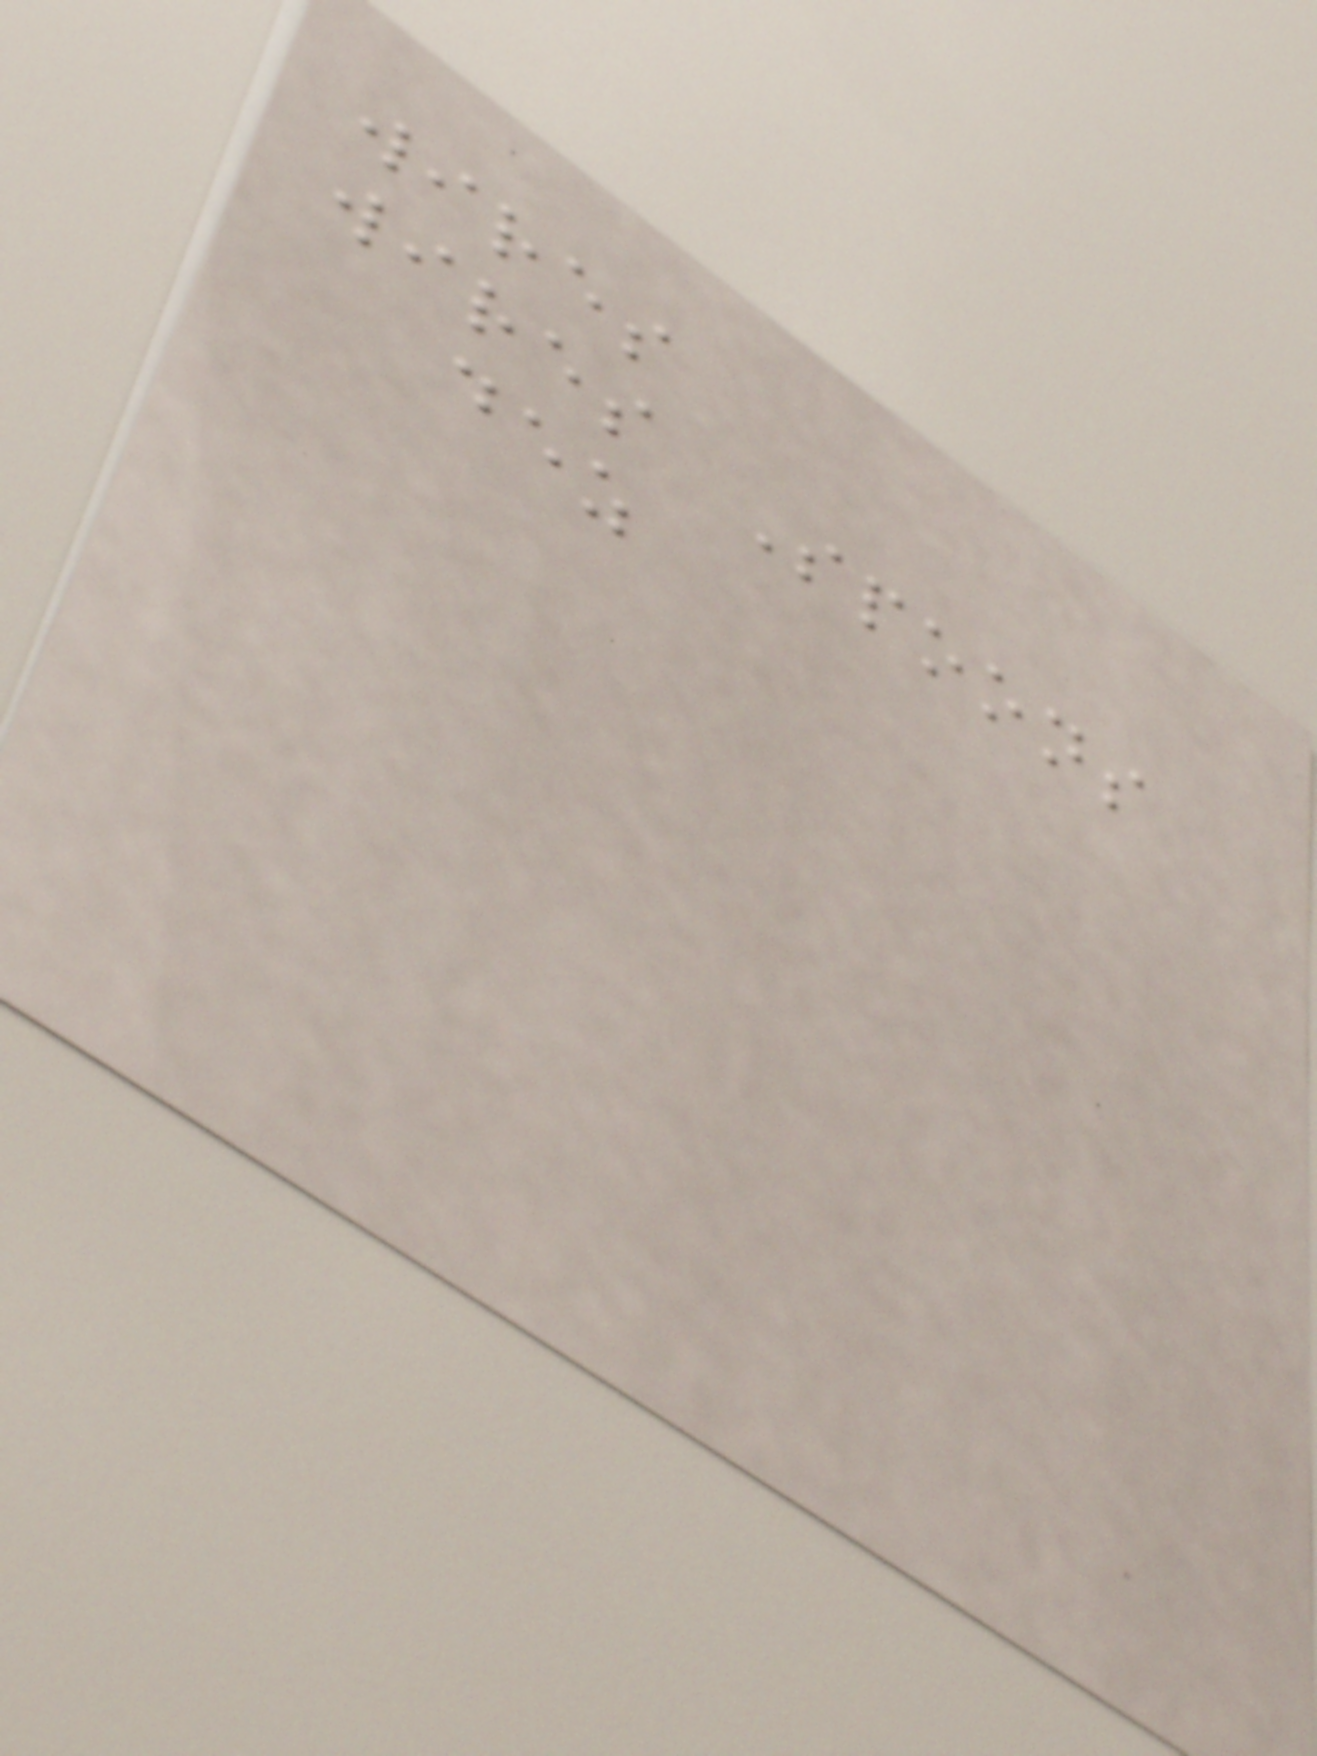wires
wires Spoons
dez
